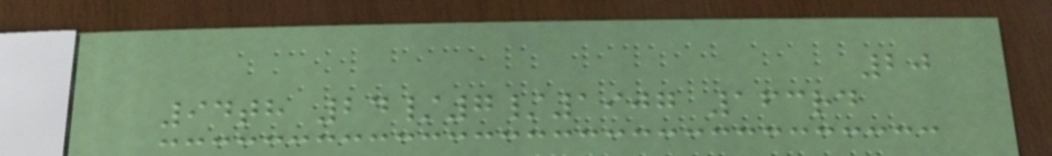20
94th 24/7/1907 163rd
